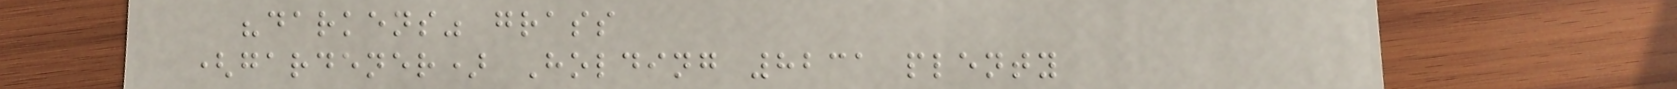"darkens" grass
(gardener) Holding 8231 plenty
